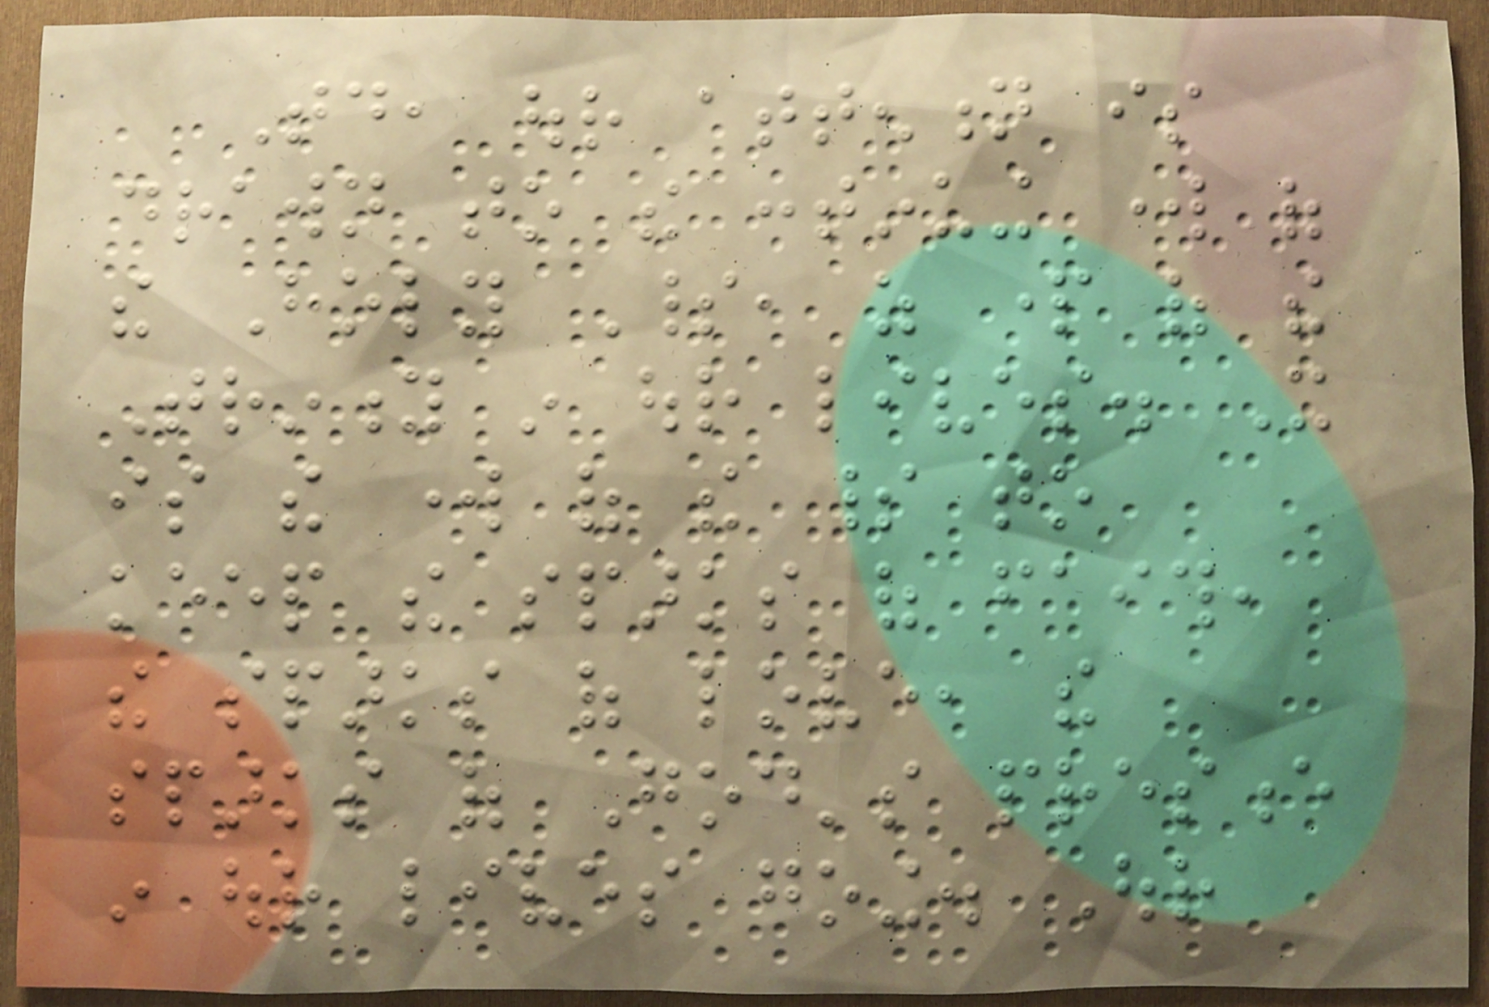Today, our attention is
drawn to the continuing work of
the Holy Spirit, as part of the
Trinity in our lives. It
is the work of the spirit to
keep the sparks of faith,
the sparks of love, the
sparks of God's presence
in our lives going. Our
